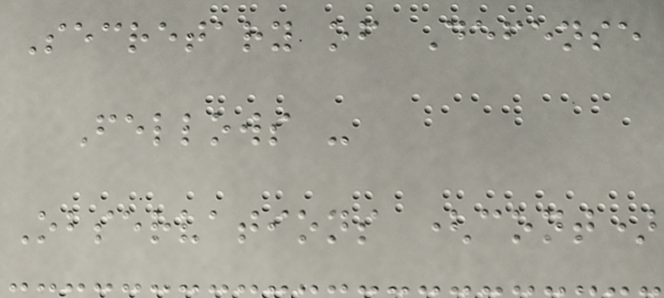Secretary of Defense
Fellows -
Observations (cont)
